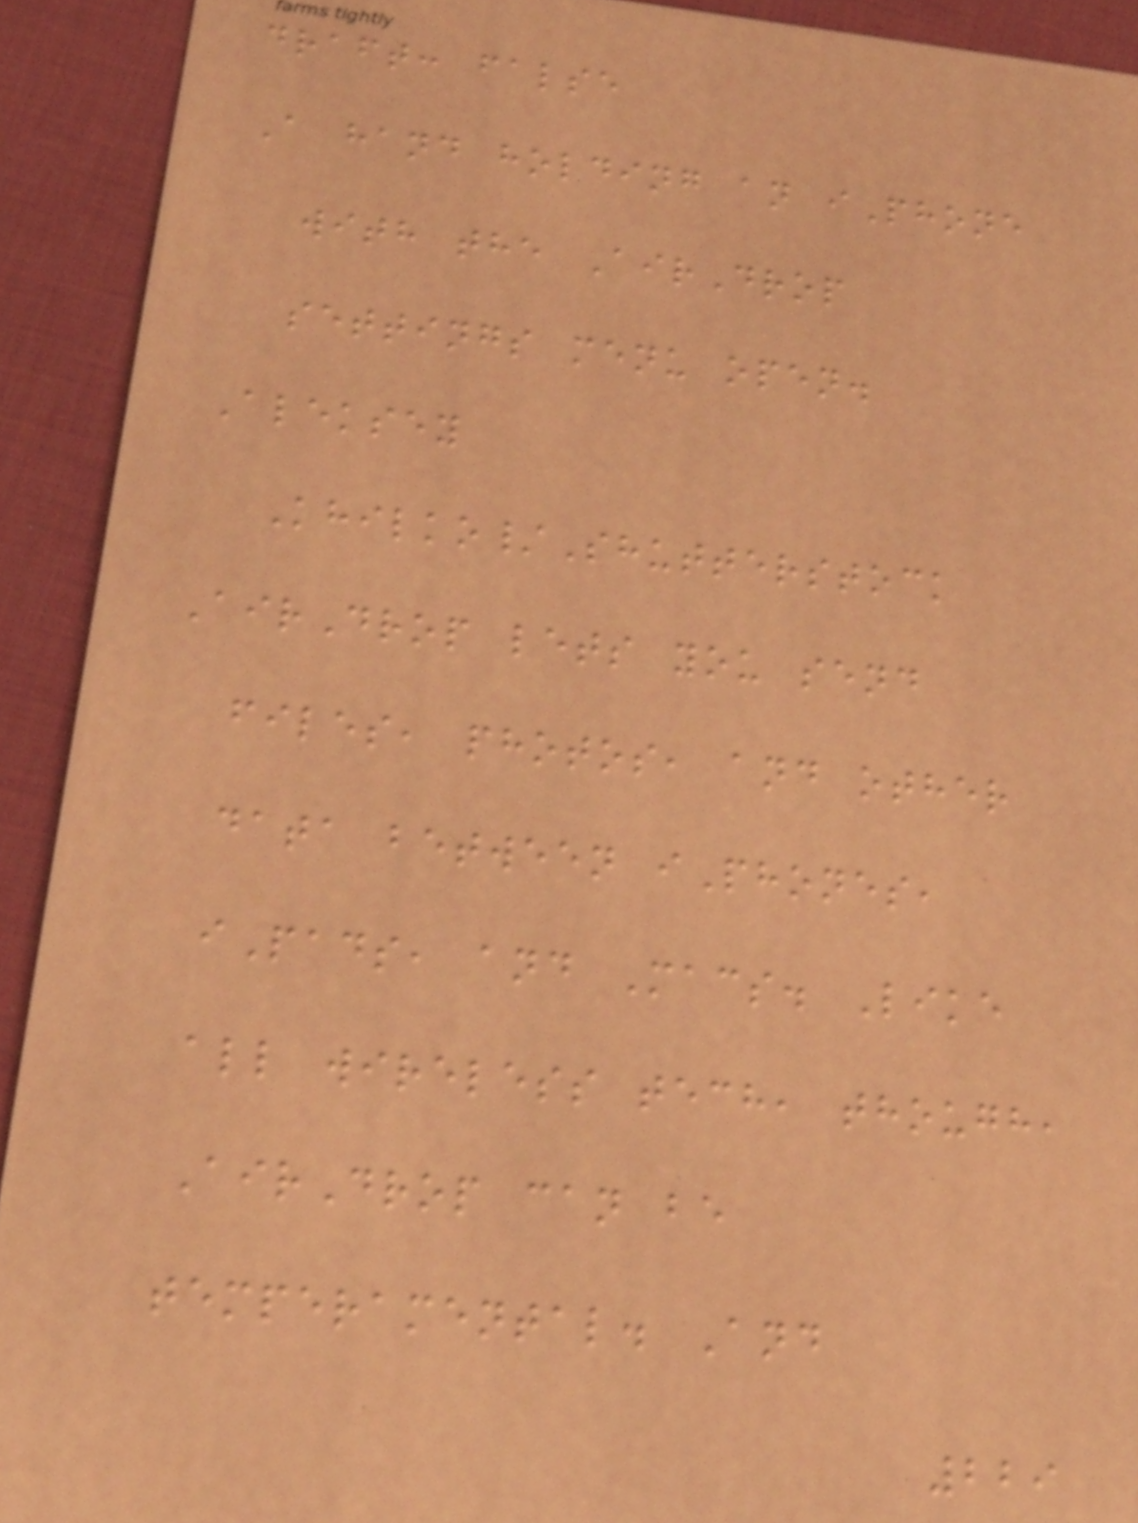draft: false
A hand holding an iPhone
with the AirDrop
settings menu open.
Aleksey
Khilko/Shutterstock
AirDrop lets you send
files, photos, and other
data between iPhones,
iPads, and Macs. Like
all wireless tech, though,
AirDrop can be
temperamental. And
229
